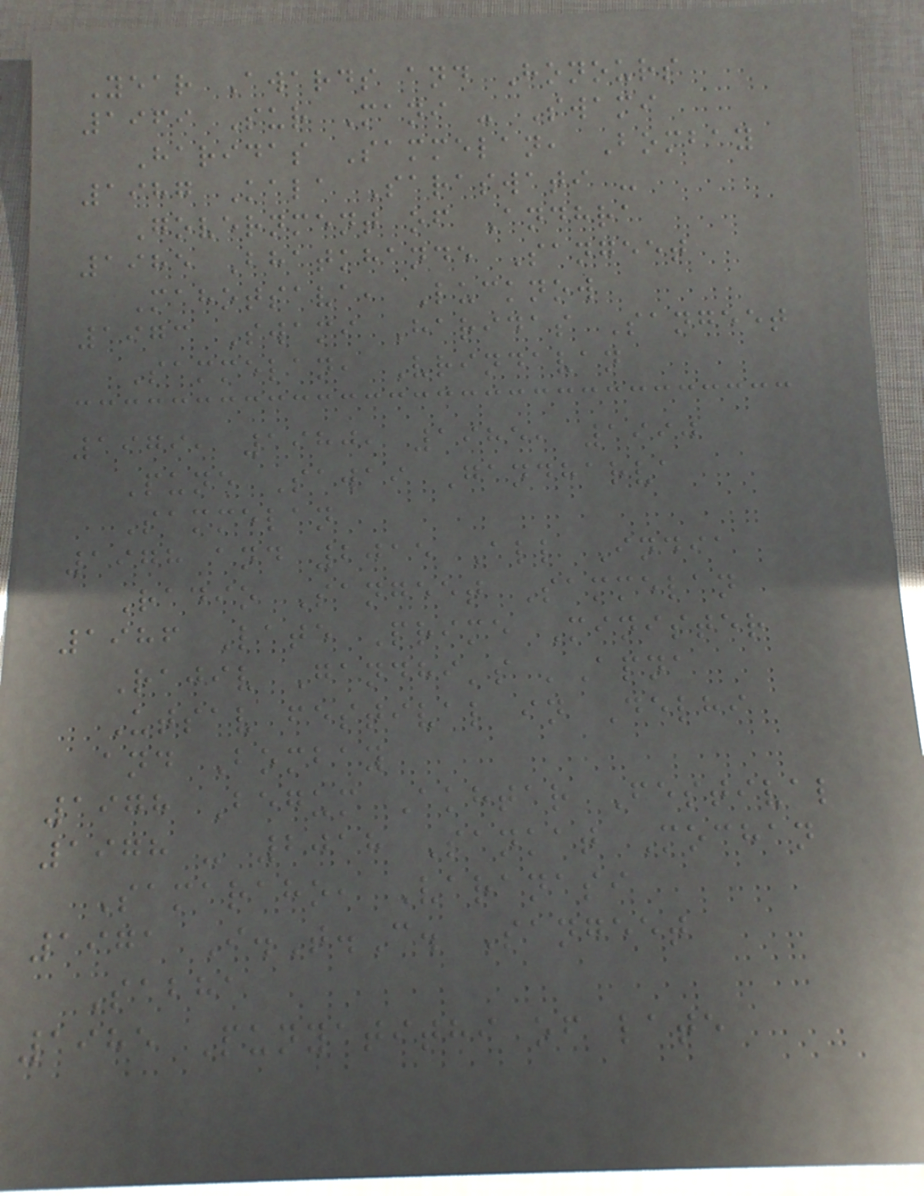Year Awards and Honours
1969 Sur Mani - Swami
Haridas Sammelan, Bombay
1987 Kala Saraswati -
Government of Andhra
1985 Bhatkhande Sangeet
Mahotsava, Lucknow
1973 Swami Haridas Sangeet
Sammelan, Vrindavan
1979, 1980, 1985, 1990
Pune Sawai Gandharva
Sammelan
1978 and 2015 All India
Radio Sangeet Sammelan
1986 Late Prime Minister
Rajiv Gandhi's 'Apna
Utsav festival in Delhi
and Bombay
1978 Begum Akhtar Festival
1978 - 2018 Sankat Mochan
Samaraho, Varanasi
1971 I.T.C. Sangeet
Sabha
1985 Punyatithi of late
